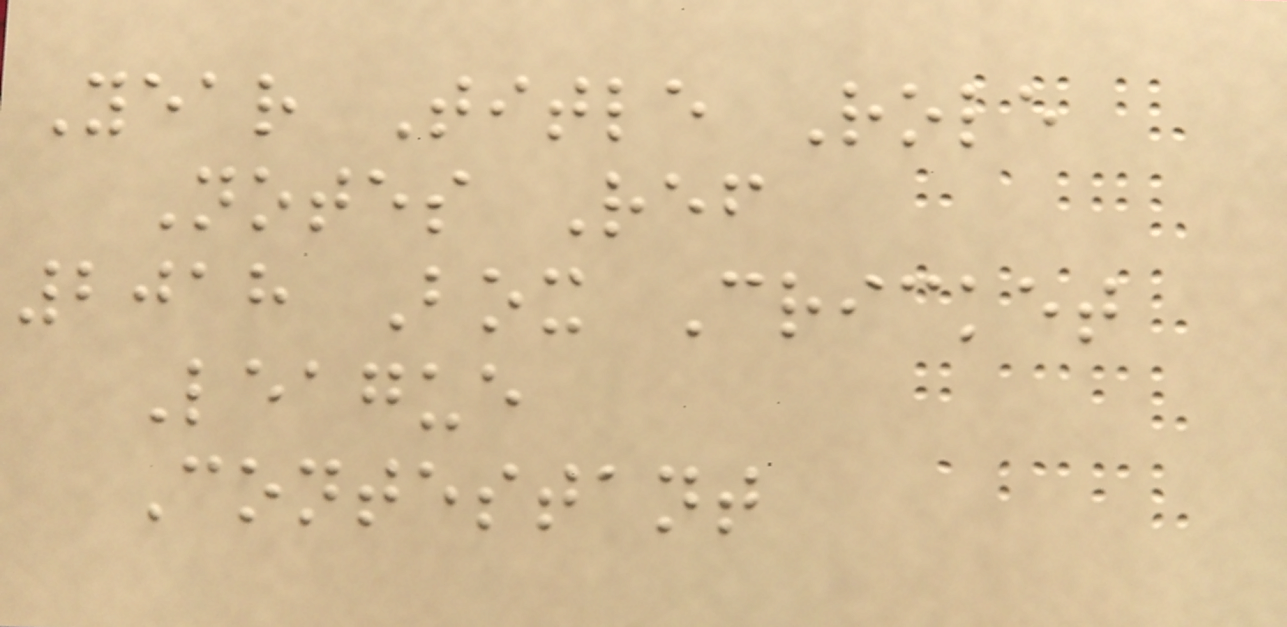Year Title Role
Notes Ref
2018 Box Cricket
League
Contestant
